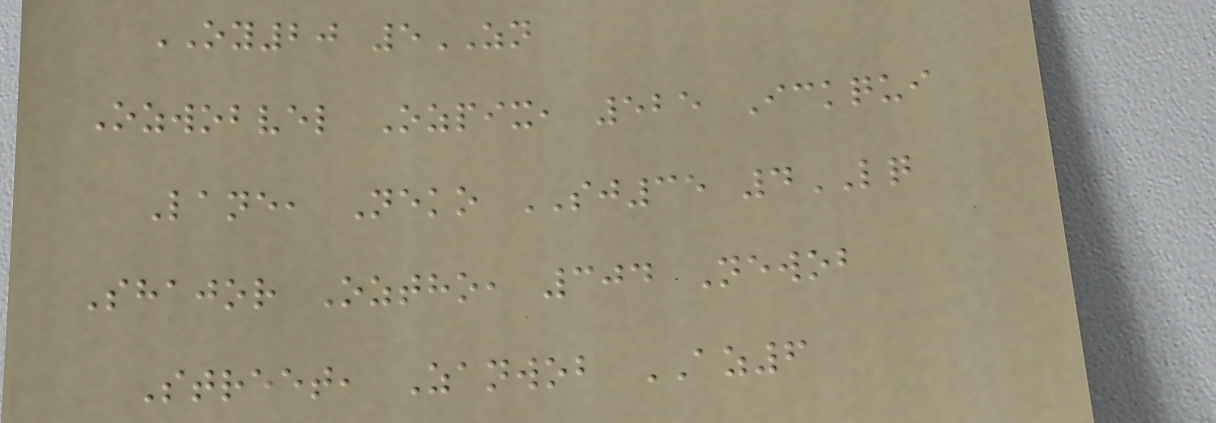OY20 5ZN
Ozwobvel Ozpix, 525 Ickqui
Lane, Neko SJ35 4LQ
Shajor Oztho, 304 Newob
Street, Zanwob AZ6
